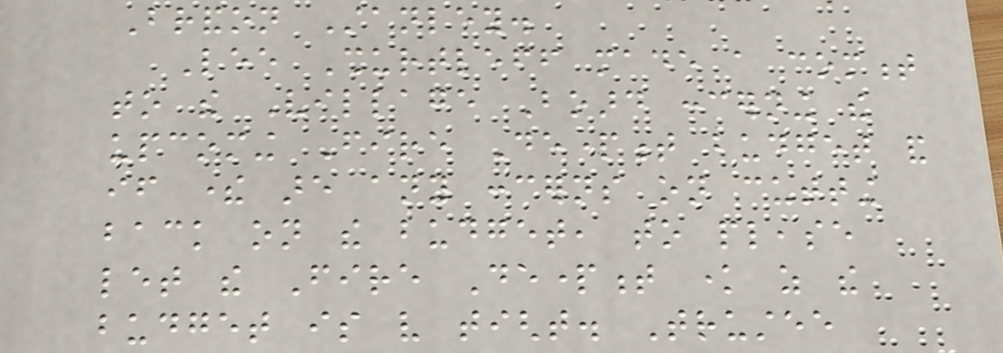Brandon Stanley.
Lee Shurtleff made a comment
to the Village Board concerning the
upcoming Fire Department budget and
if there are any concerns on cutting
back on the budget, to please
let the Fire Department know as the
budget is very tight. Trustee
